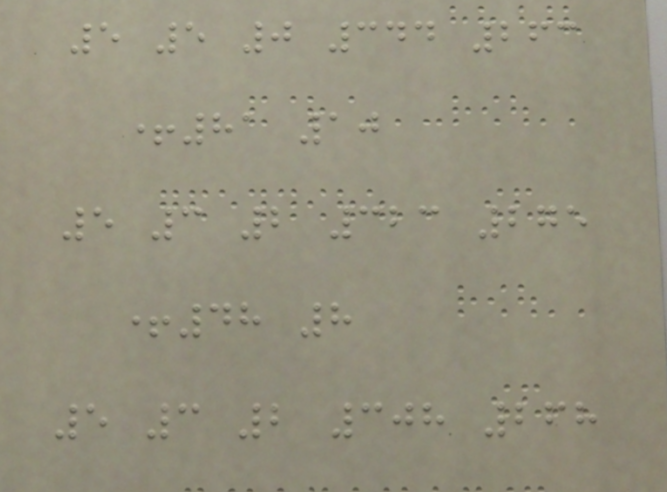5 5 0 344 263
+81 10
5 3 2 323 275
+48 8
5 3 2 308 268
